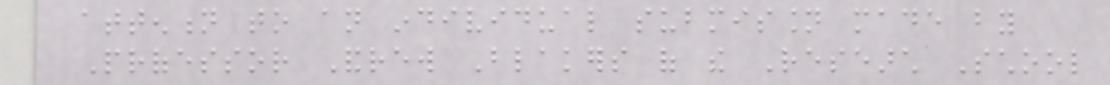attention to an individual submission made by
Professor Andrew Blakers of the Research School
